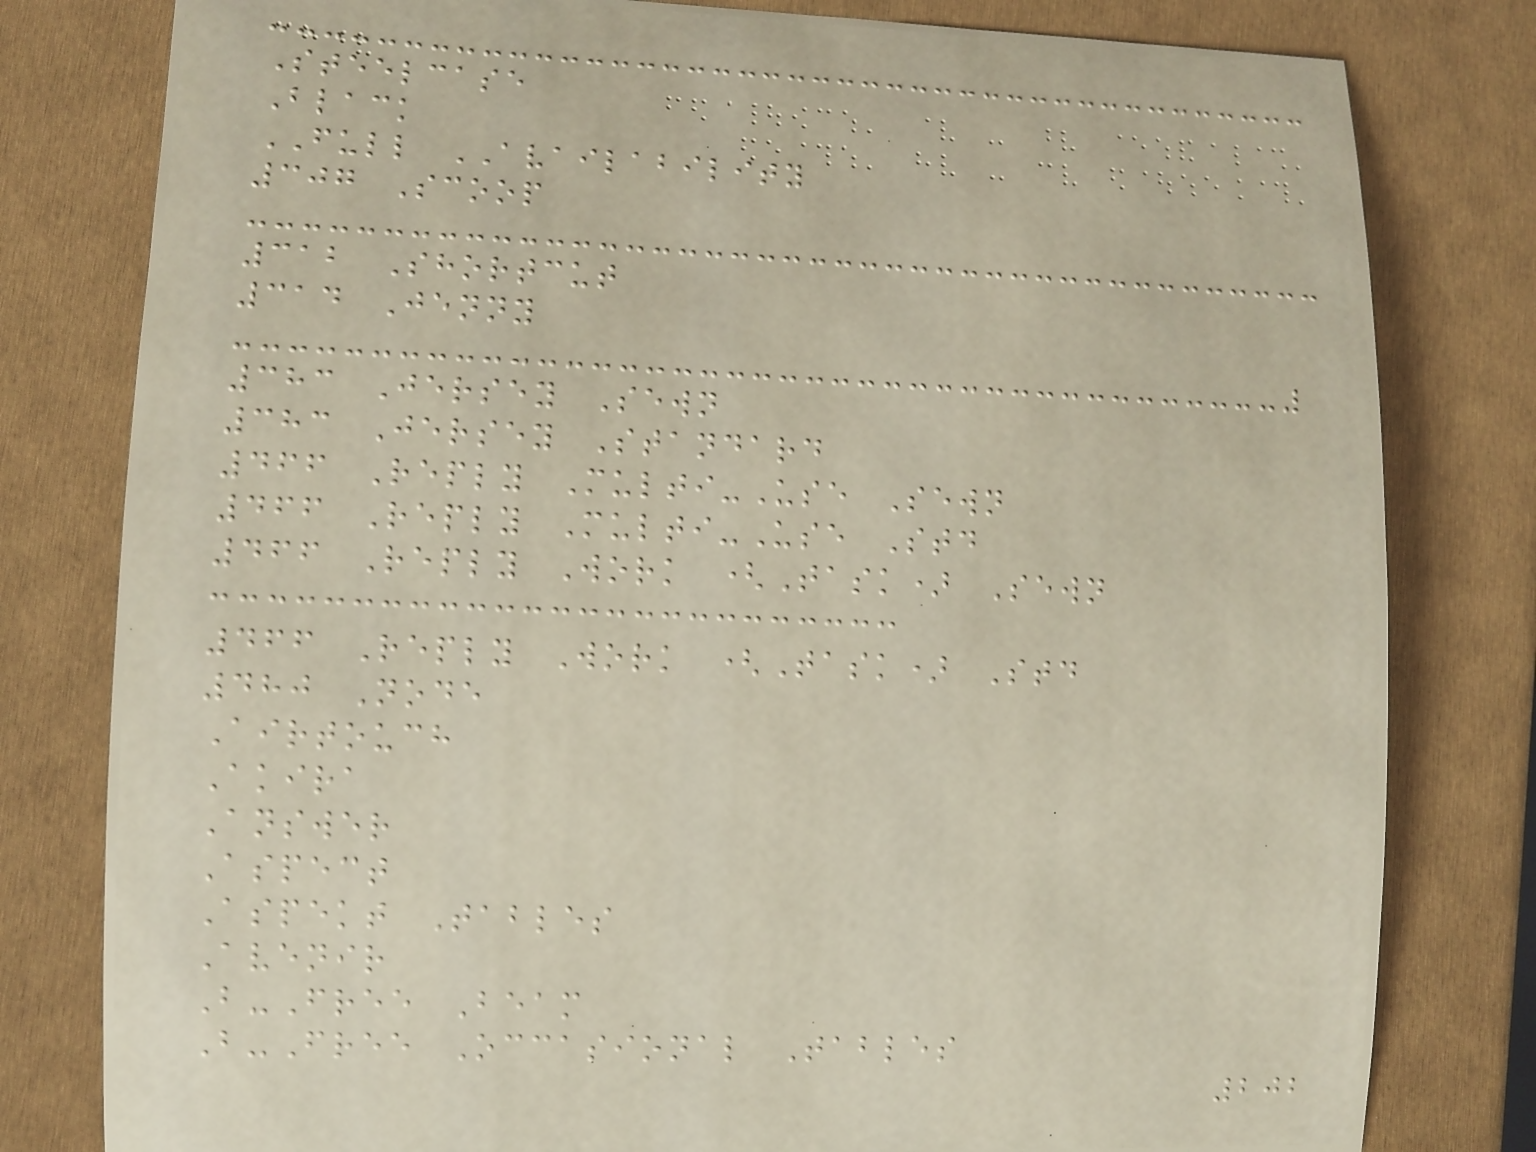Steelcase
Black
FULL AVAILABILITY
307 Scoop
312 Shortcut
314 Jenny
383 Jersey Sewn
383 Jersey Standard
466 Reply Multi-Use Sewn
466 Reply Multi-Use Std
466 Reply Work (Task) Sewn
466 Reply Work (Task) Std
480 Node
Airtouch
Akira
Answer
Aspect
Aspekt Tables
Avenir
B-Free Beam
B-Free Occasional Tables
202
